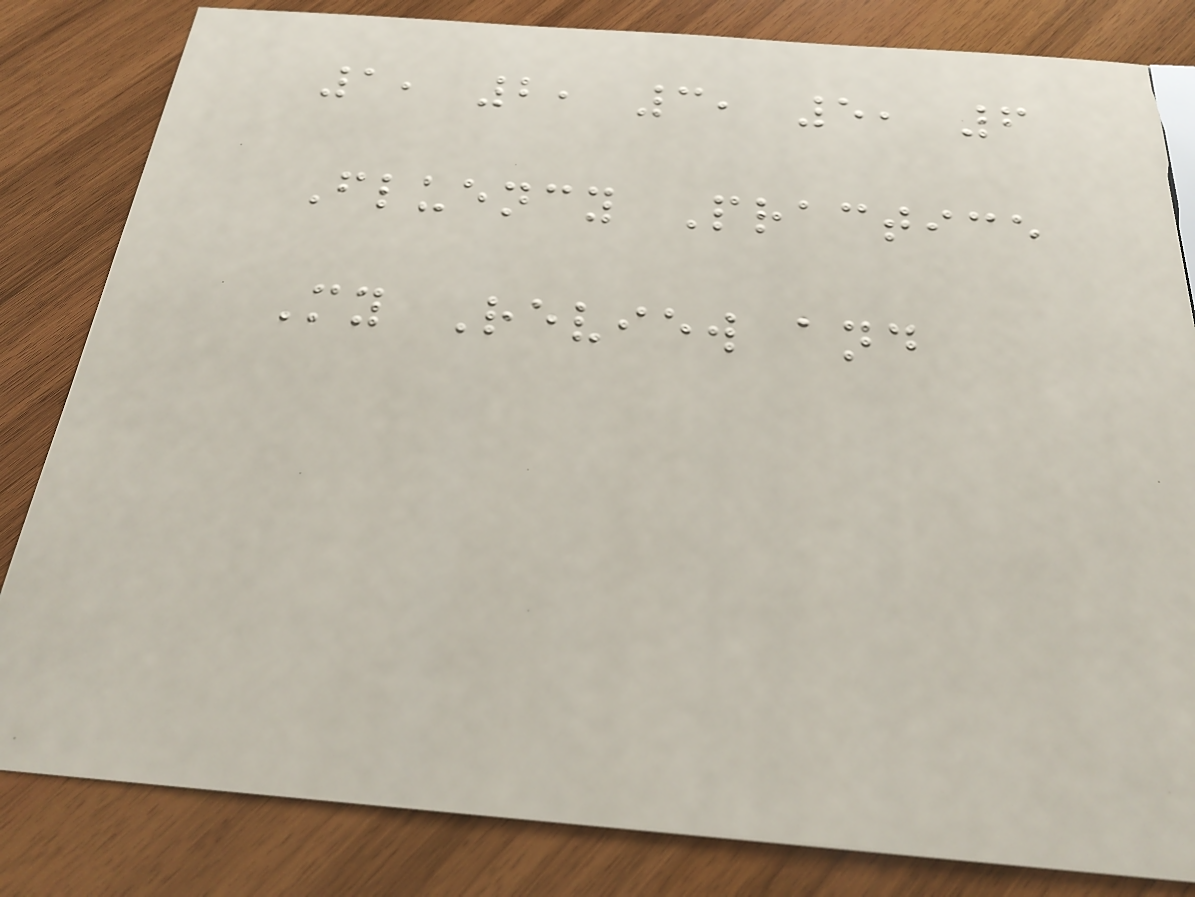1, 2, 3, 5, 6
Fluency Practice
My Review and
